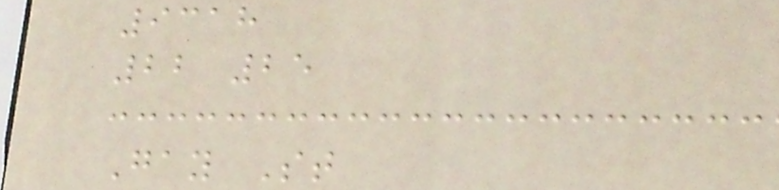9318
22 25
Gay St
